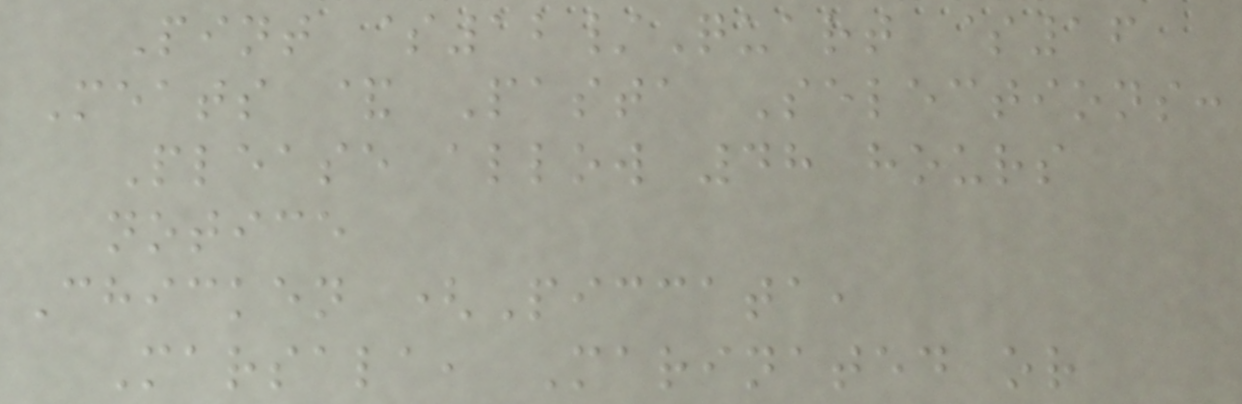Pint $12/Quart $16
Meats & Pasta Selections:
Please allow 48 hours
notice
Chicken (Piccata,
Marsala, Marinated or
